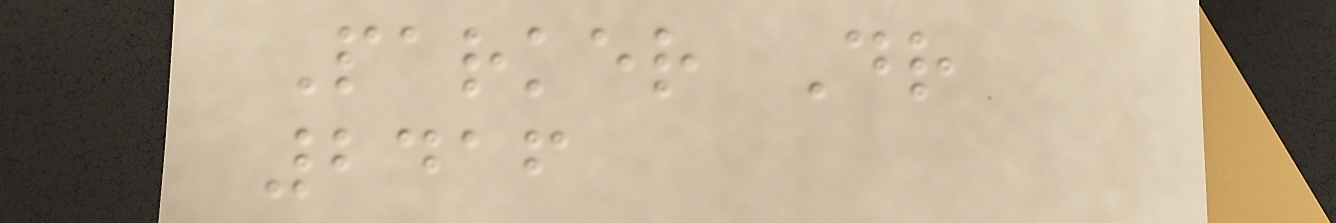Parker Dr
2416
